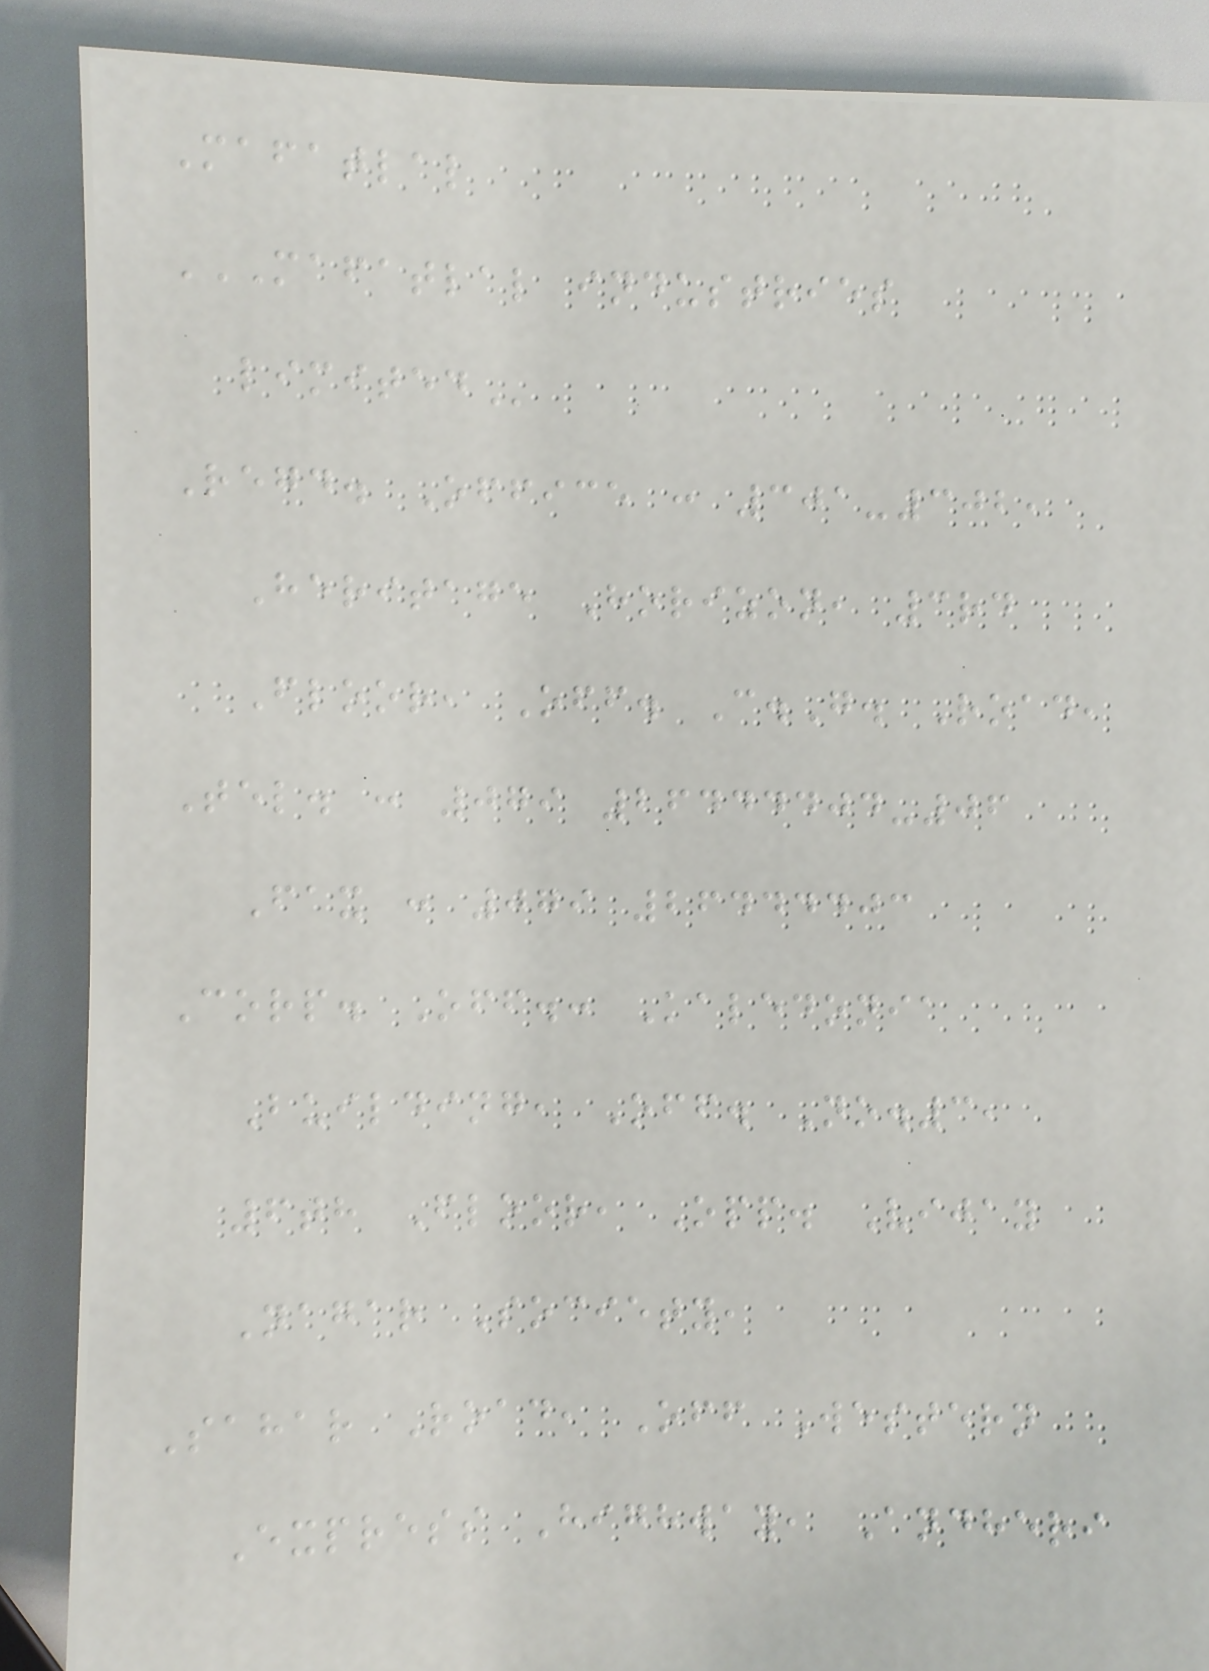Mafatlal
MAFATLAL INDUSTRIES
LIMITED
Regd. Office : 301-302,
Heritage Horizon, 3rd
Floor, Off. C.G. Road,
Tel. : 079 26444404-06
Fax : 079 26444403
Corp. Off.: Kaledonia
Building, Off. No.3,
6th Floor, Opp. Vijay
Nagar Society,
Sahar Road, Off Western
Express Highway, Andheri
